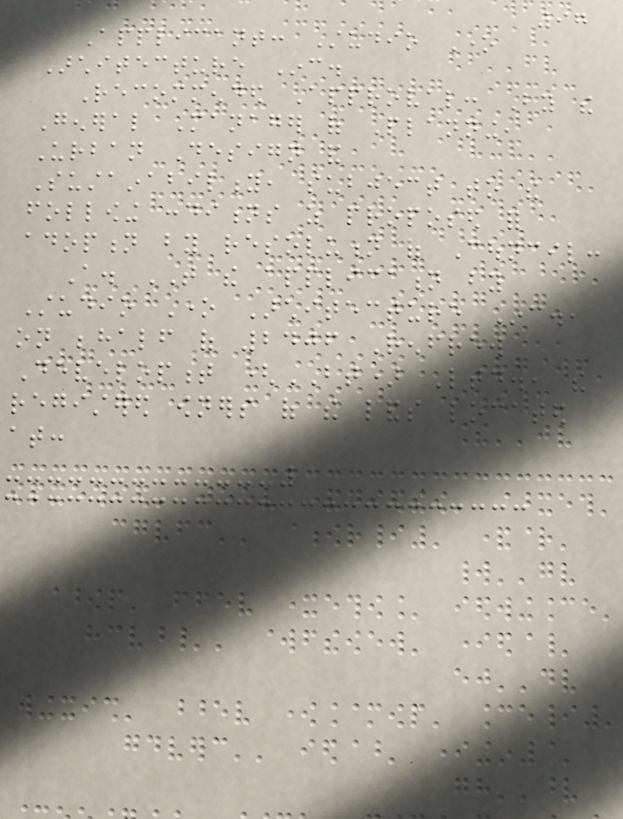97
Applicant: Studio One
Architecture Inc.
Recommended Approval: By the
General Manager of Planning,
Urban Design and
Sustainability, subject to the
following conditions as proposed for
adoption by resolution of Council:
A. THAT the application by
Studio One Architecture Inc.,
on behalf of 2406 Renfrew
Development (BT) Ltd., the
registered owners of the lands located
at:
